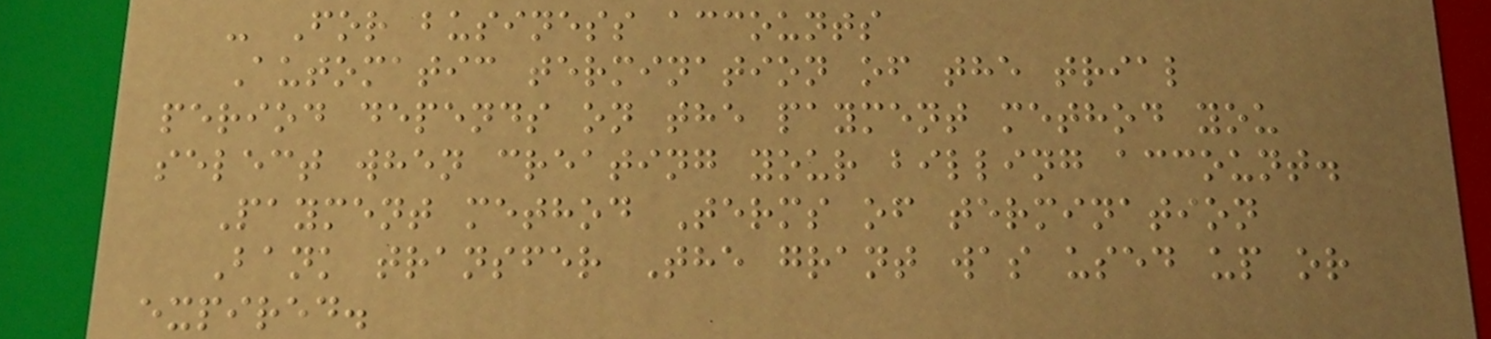- For business accounts
Automatic termination of the trial
period depends on the payment method you
select when creating your billing account.
Payment method Terms of termination
Bank transfer The grant was used up or
expired.
